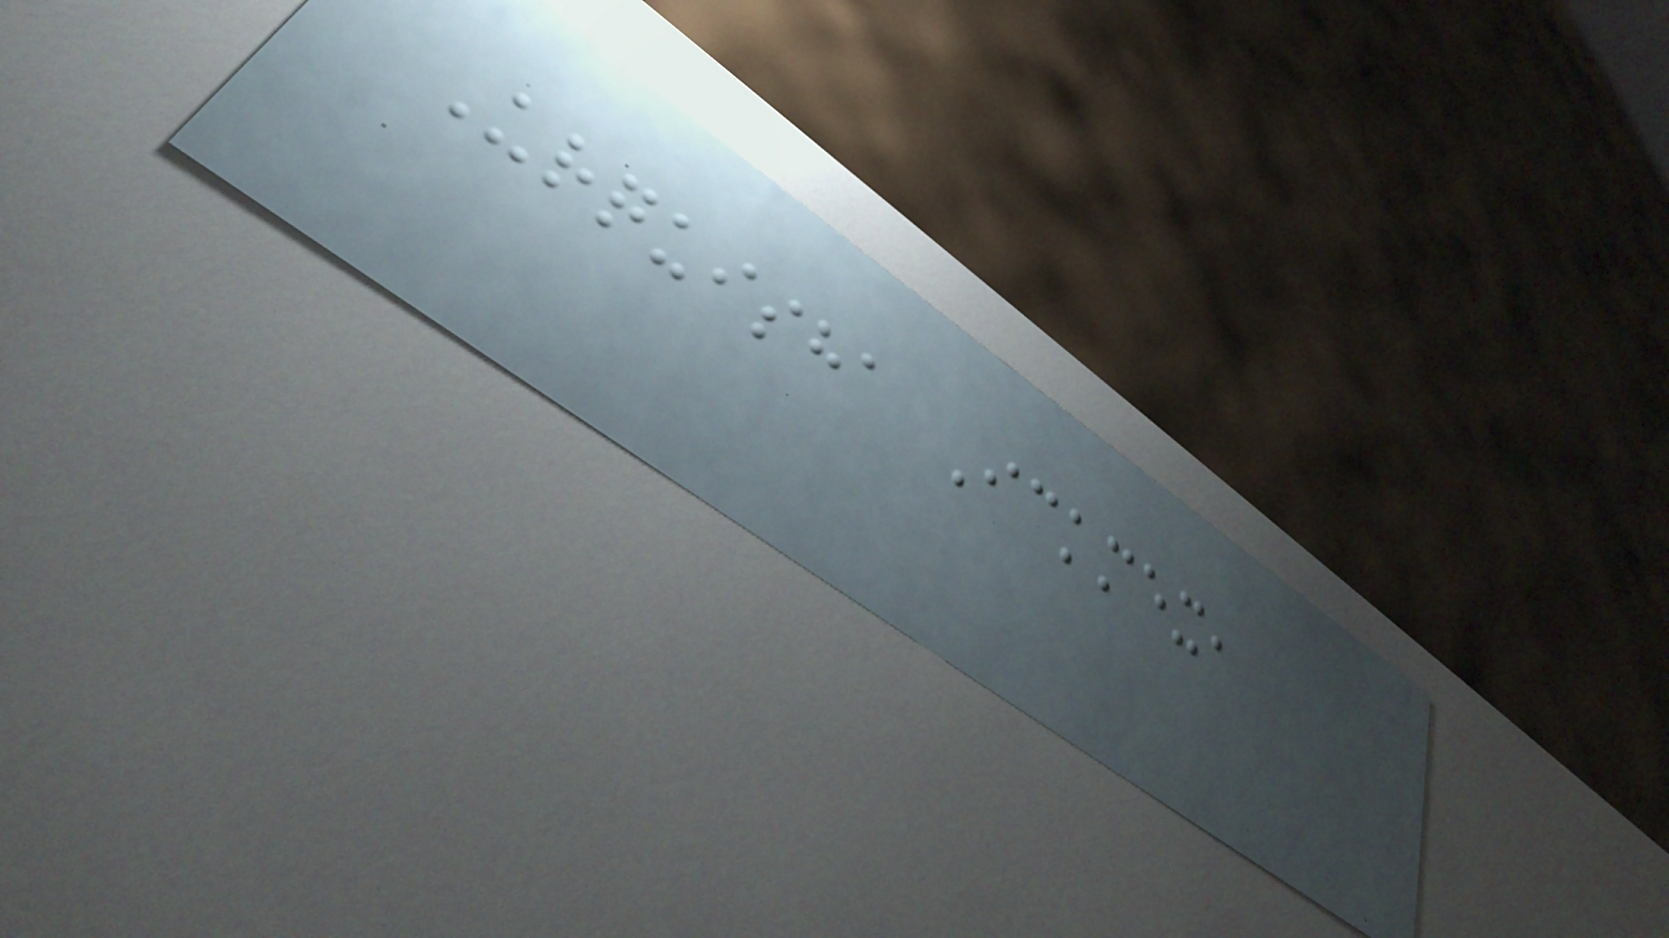Urquisha Ickmex,
